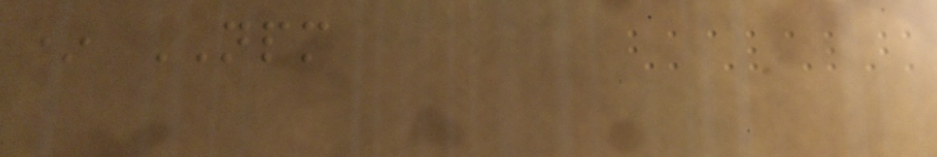* NPM
